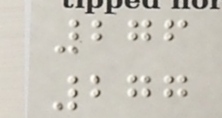276
277
